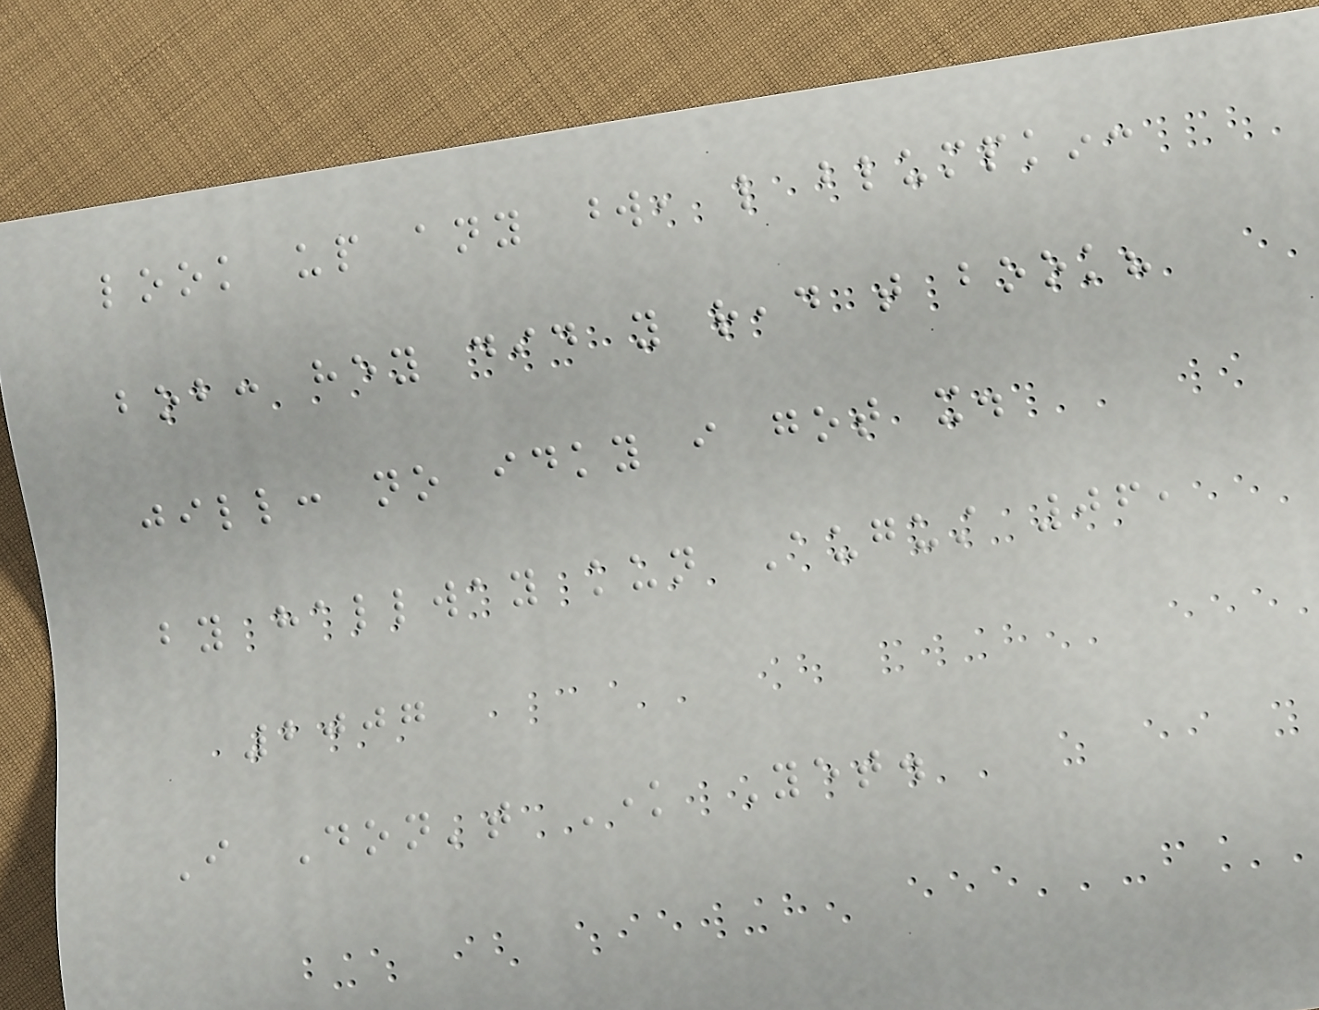look up any word, like blumpkin:
bob: hey did you read that book?
jill: no idky i got it.
by hallway kun August 06,
2007
I Don't Know Yet.
